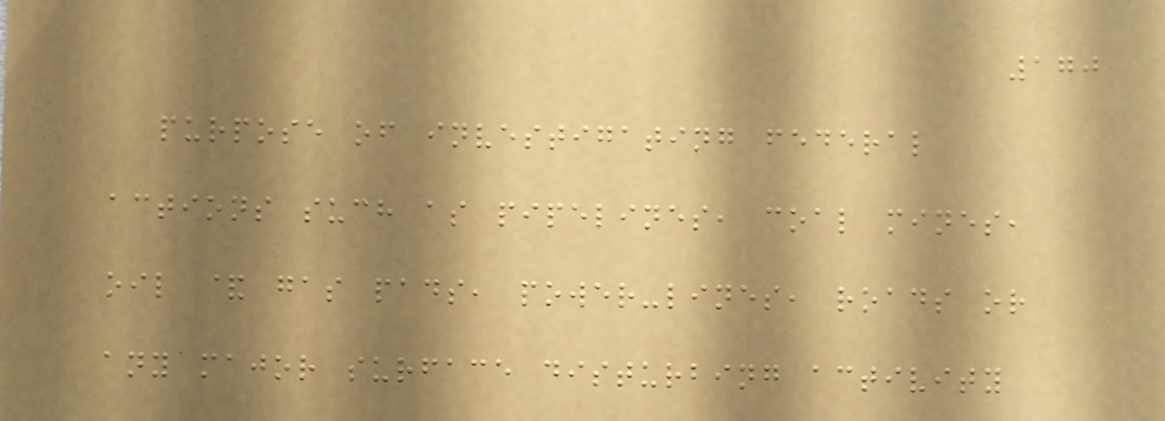170
purpose of investigating federal
actions such as pipelines, coal mines,
oil & gas pads, power-lines, roads or
any major surface disturbing activity
